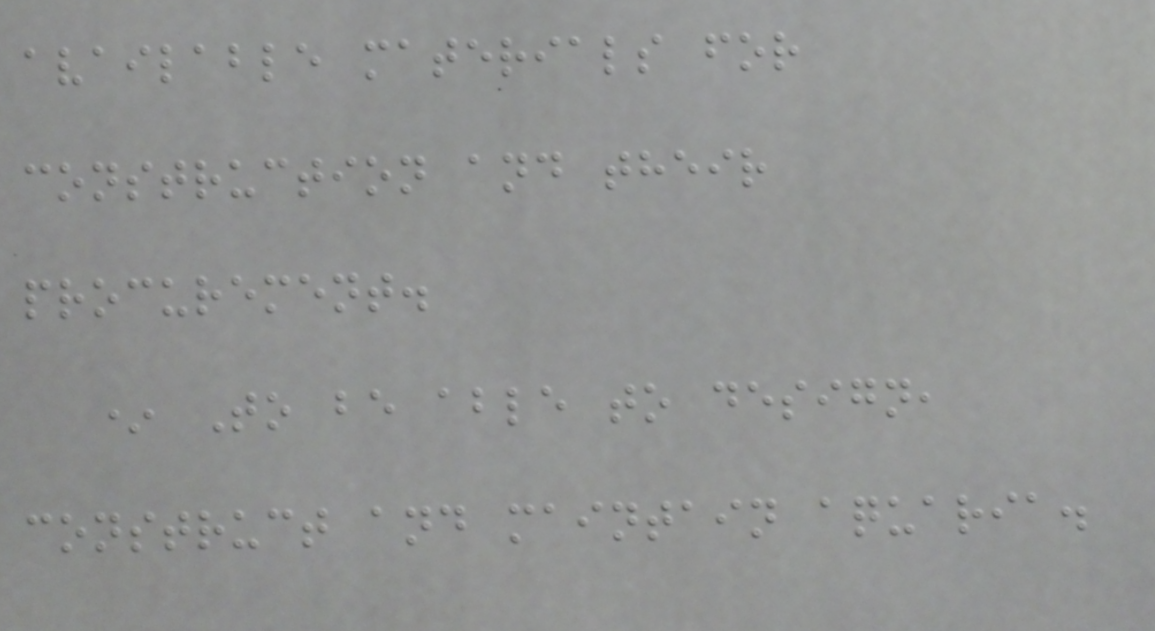available materials for
construction and their
procurement.
* To be able to design,
construct and maintain aquaria.
